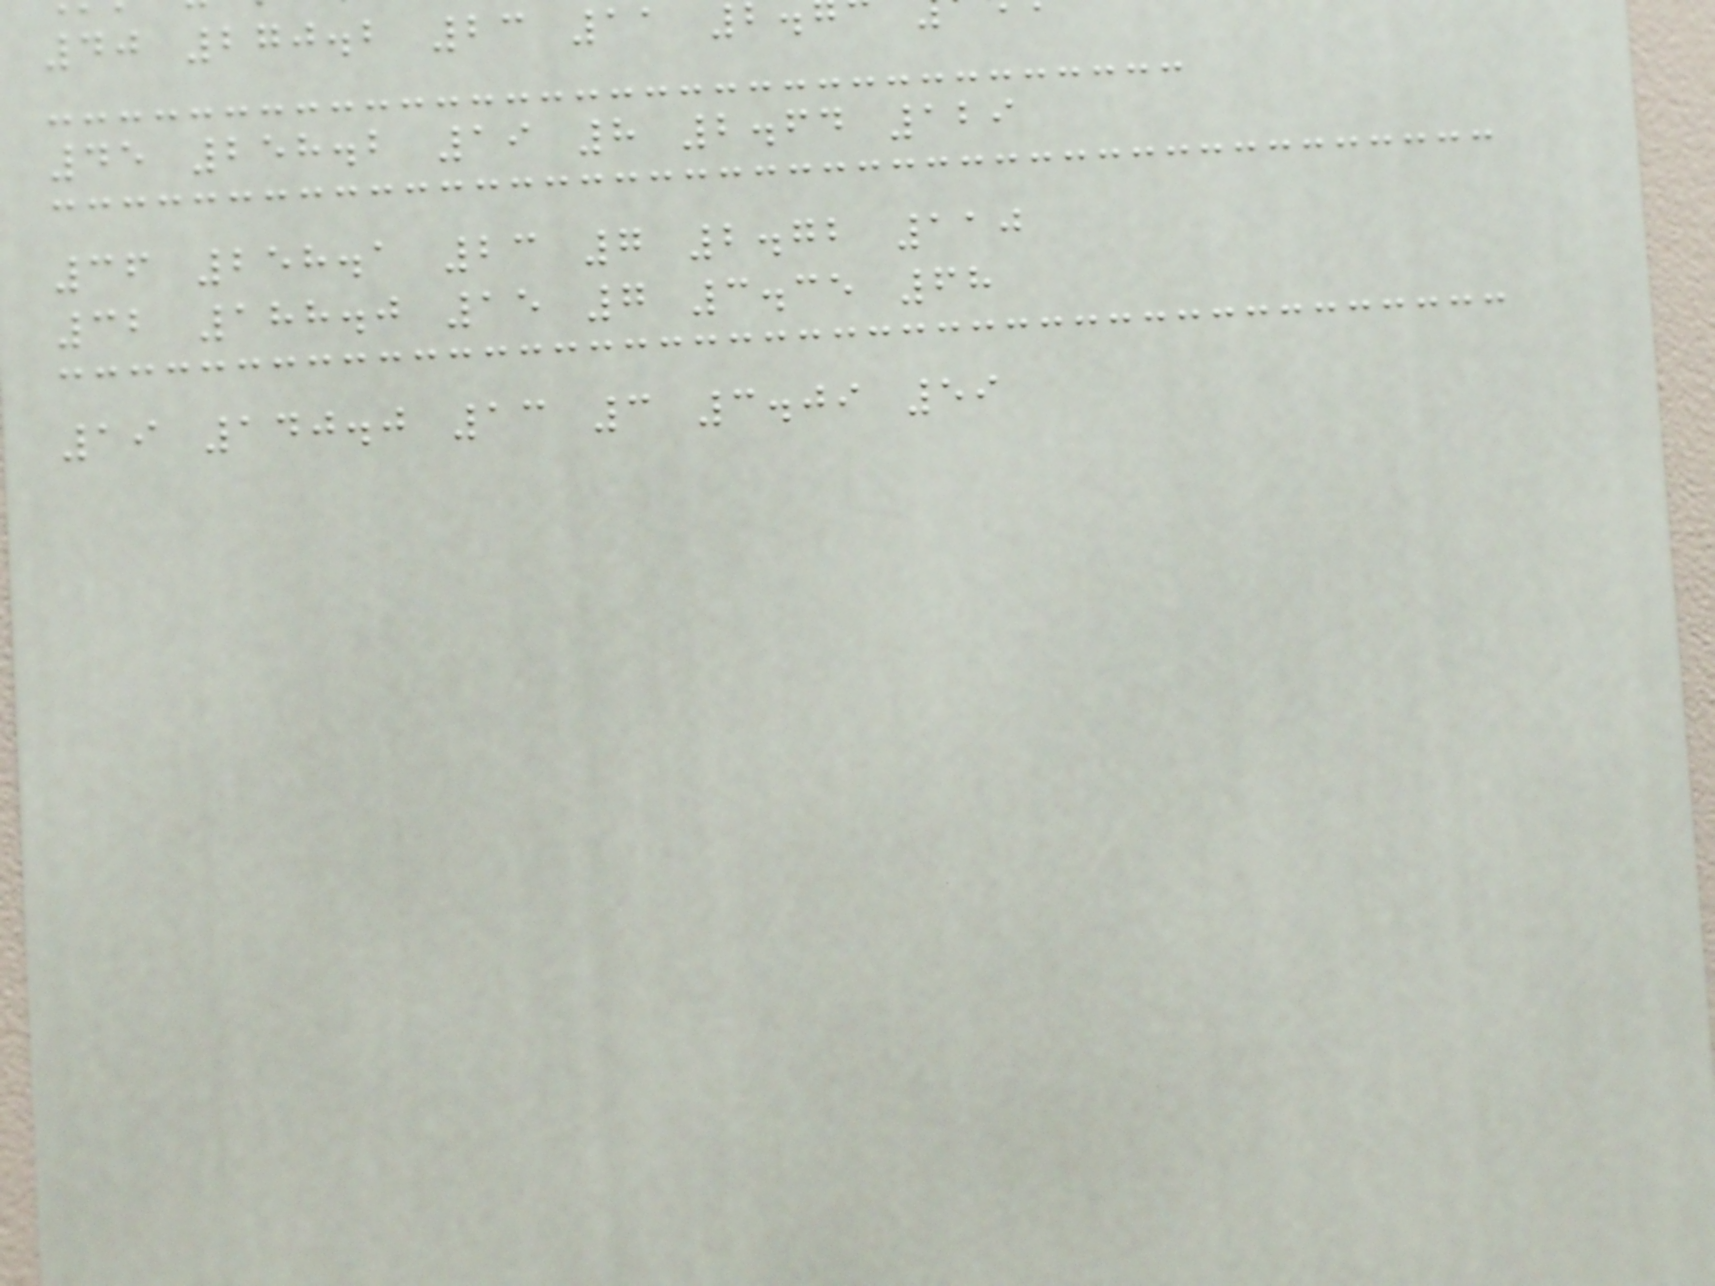40 270.2 23 11 2
45 258.2 19 8 2.64 129
36 258.1 23 7 2.72 110
32 188.0 15 7 3.35 68
19 140.0 13 3 3.09 59
